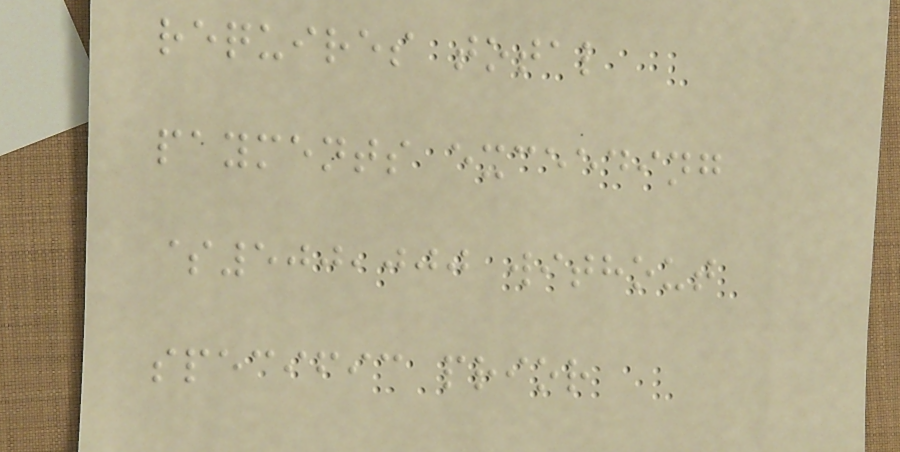requires total
payments exceeding
$500,000 without
specific prior
